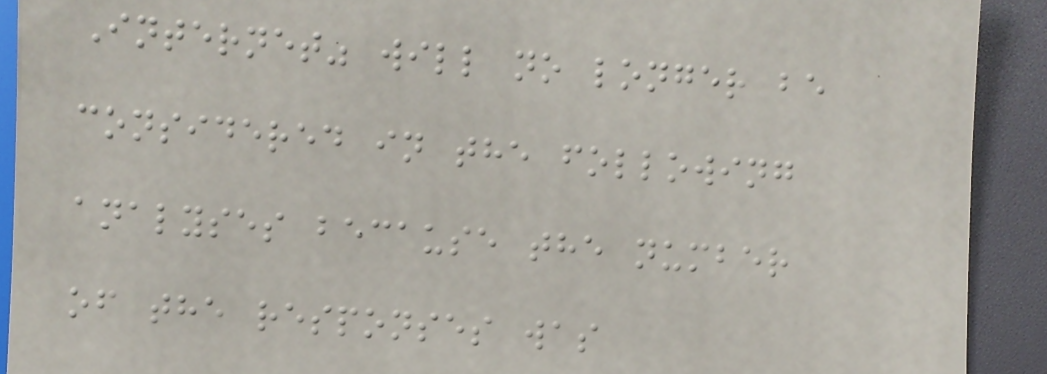Internet" will no longer be
considered in the following
analyses because the number
of the responses was
